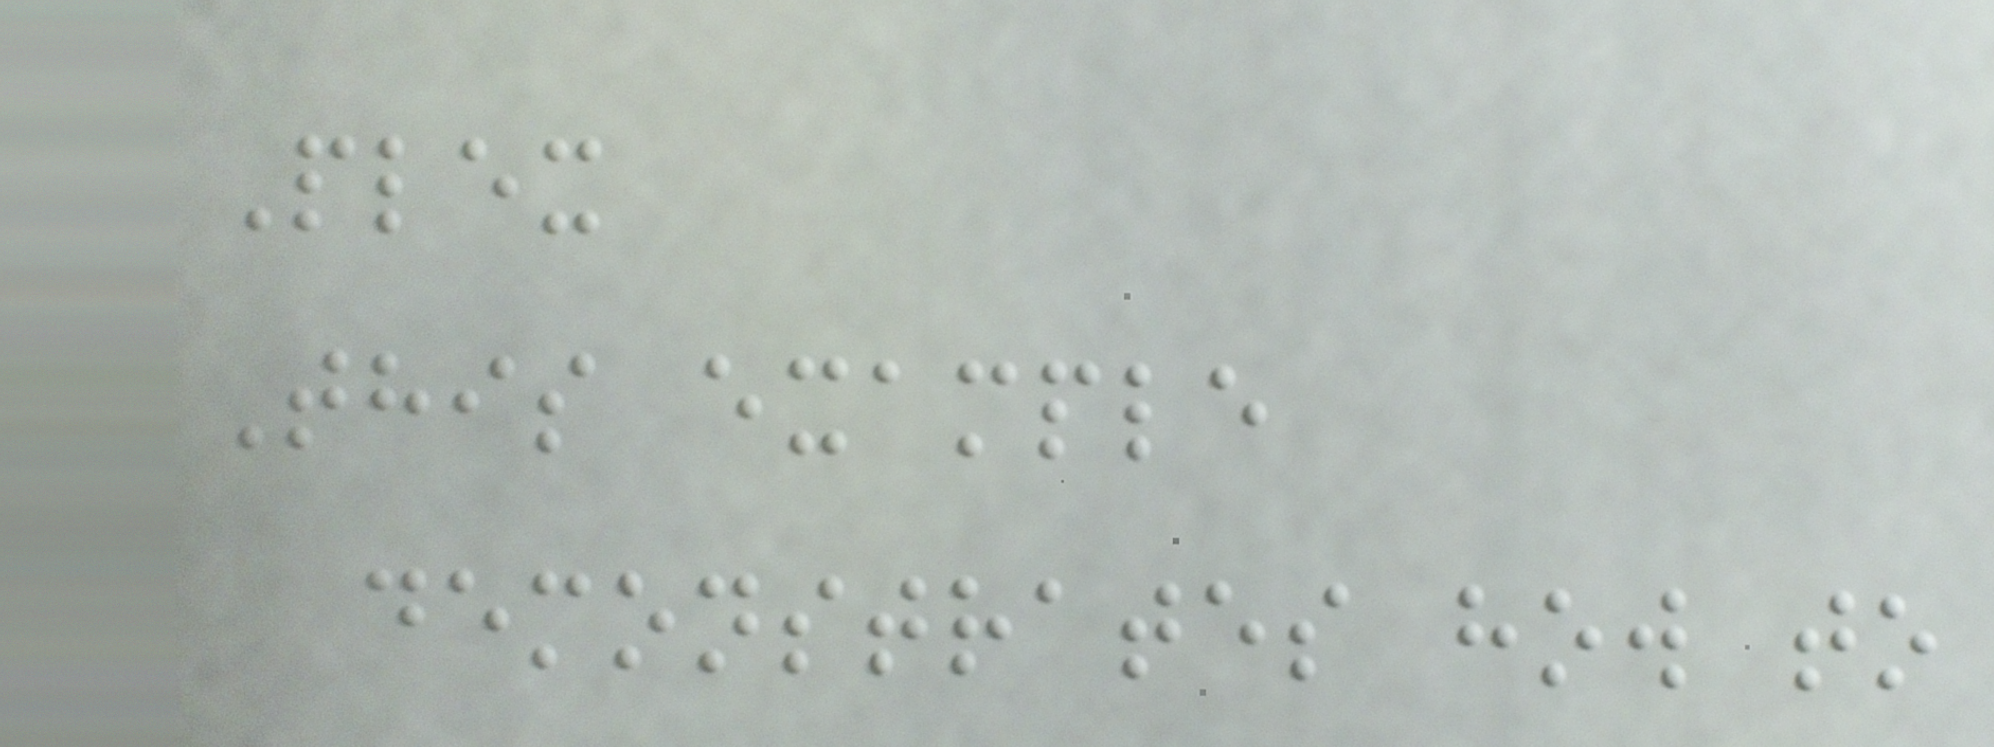Plex
This example
demonstrates how to
